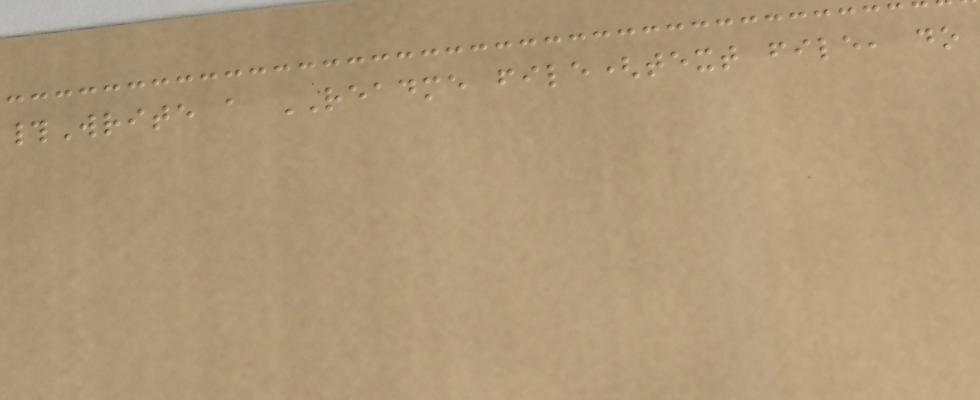#Write a README file(text file, do
